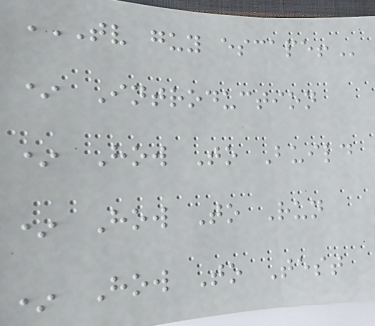TV GUY ESCAPE!
* Introduction
* How To Build
* How To Run
* How To Test
